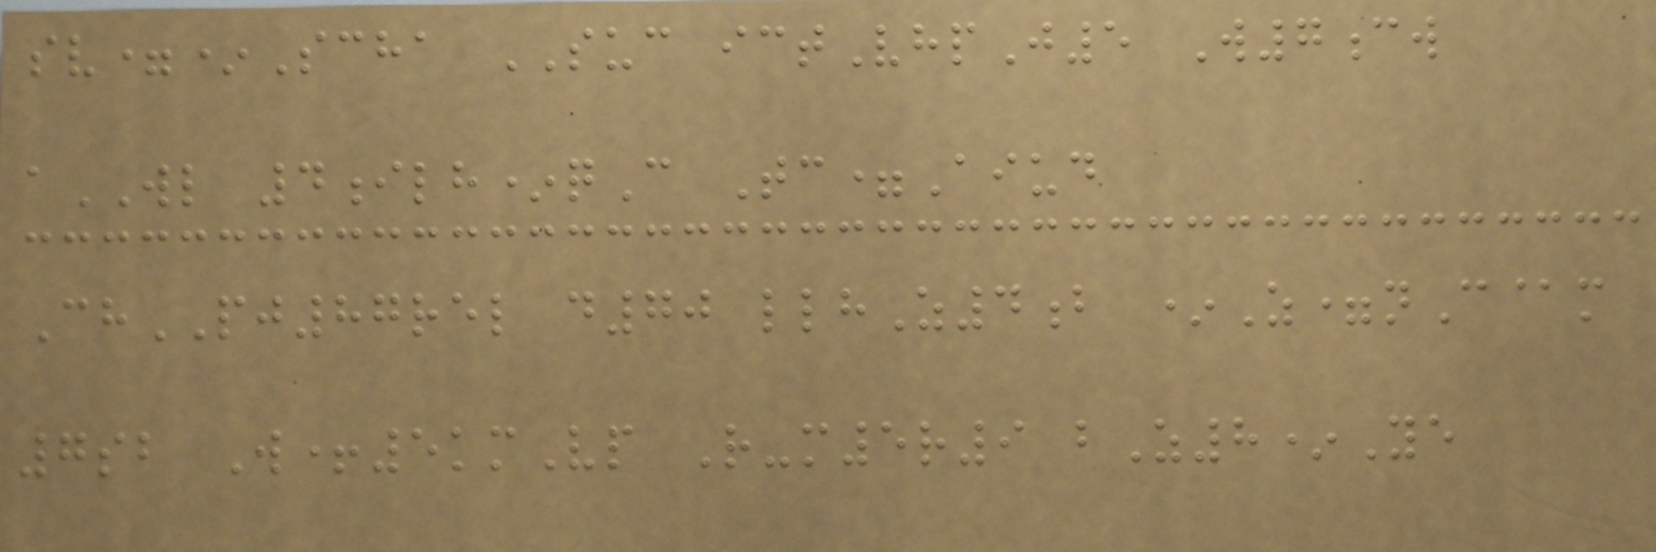sv=*Scha SUC ictVhpJ5 W7cw
aWL 4ilh*qC Tc=Aiud
ChPJ87rel d70 llhZ4b *Z=nC@m
7sb W+5kmVp R-m5r9 bZ8*Ye
